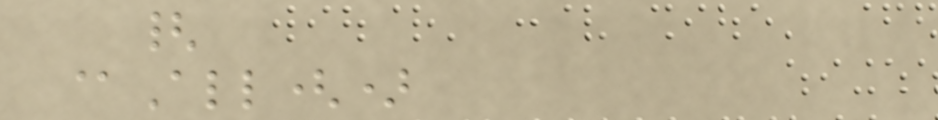{
@All()
